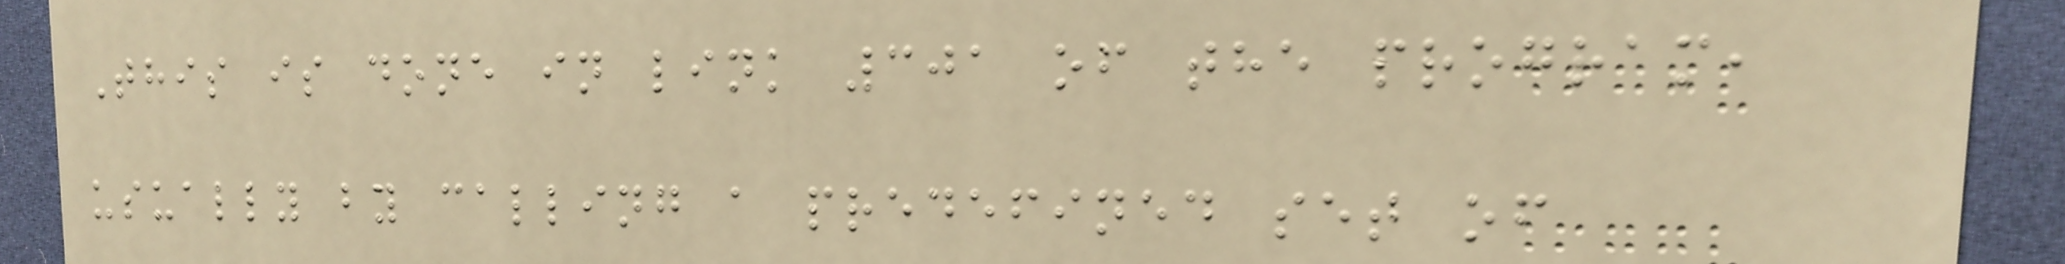This is done in link 301 of the program,
usually by calling a predefined set of
